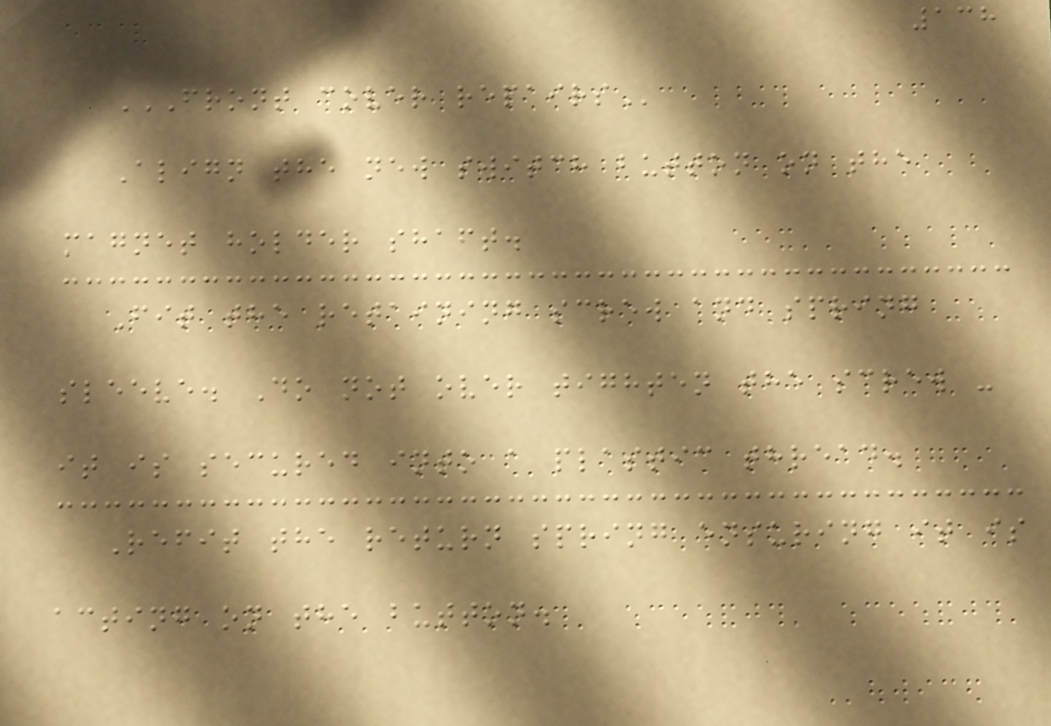138
FRONT COVER REPAIRS
Align the new switch button on the
magnet holder shaft.
Fit the retaining screw and spring
sleeve. Do not over tighten the screw -
it is secured into a plastic thread.
Refit the return spring ensuring it is
acting on the button.
